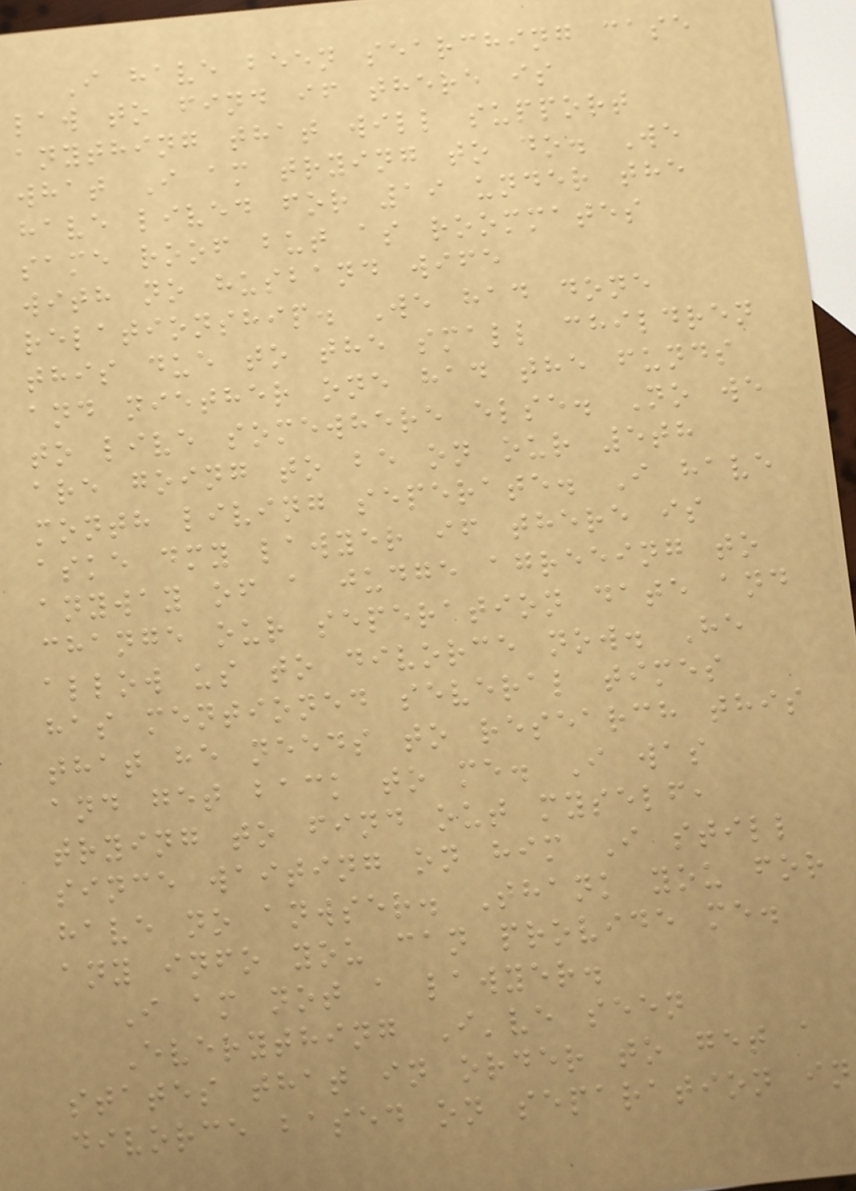I have been searching case
law to find if there is
anything that will support
what I am trying to do. We
have lived for 19 under the
same roof but as roommates
with no husband wife
relationship. We had done
this due to the small children
and niether one had the funds
to live somewhere else. No we
are going to be on our 5th
month living seperate. I have
aske dmy lawyer if there is
anyway of a judge agreeing to
change our seperation date and
allow us to divorce now. He
has mentioned several times
that he needs to research this
and get back to me. I was
trying to find out myself,
since waiting on him I still
have no anwser. Thank you for
any info you can provide me.
I am not a lawyer.
Everything I've seen
states that in order to get a
divorce based on separation in
